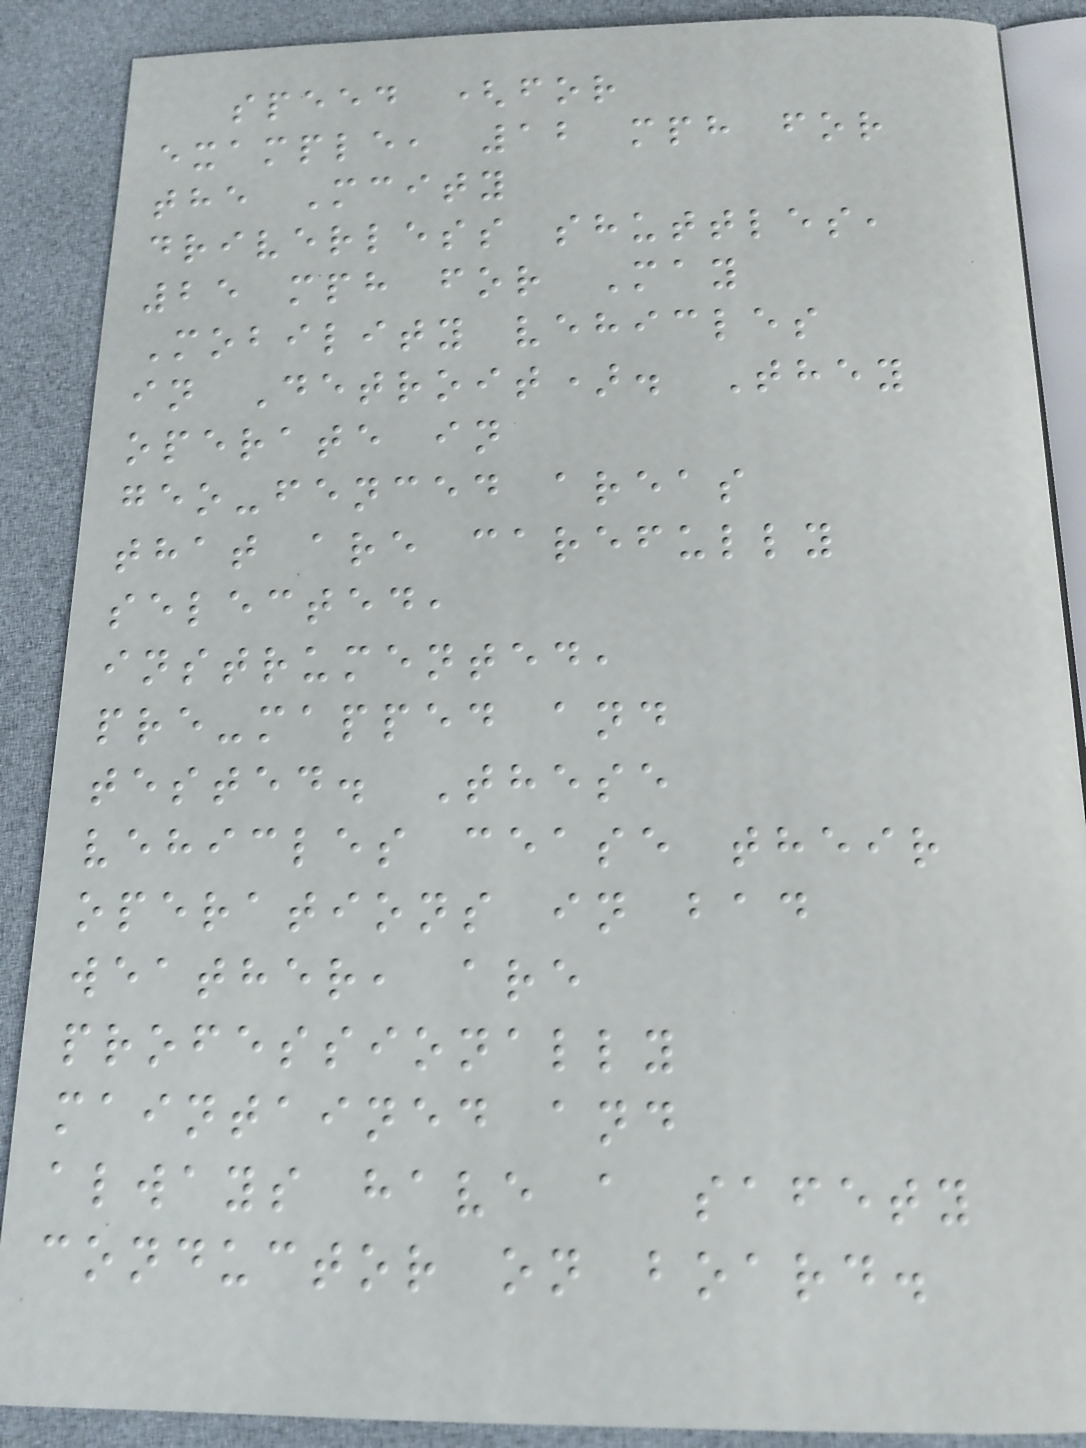speed (for
example, 12 mph for
the Mcity
driverless shuttles,
25 mph for May
Mobility vehicles
in Detroit). They
operate in
geo-fenced areas
that are carefully
selected,
instrumented,
pre-mapped and
tested. These
vehicles cease their
operations in bad
weather, are
professionally
maintained and
always have a safety
conductor on board.
